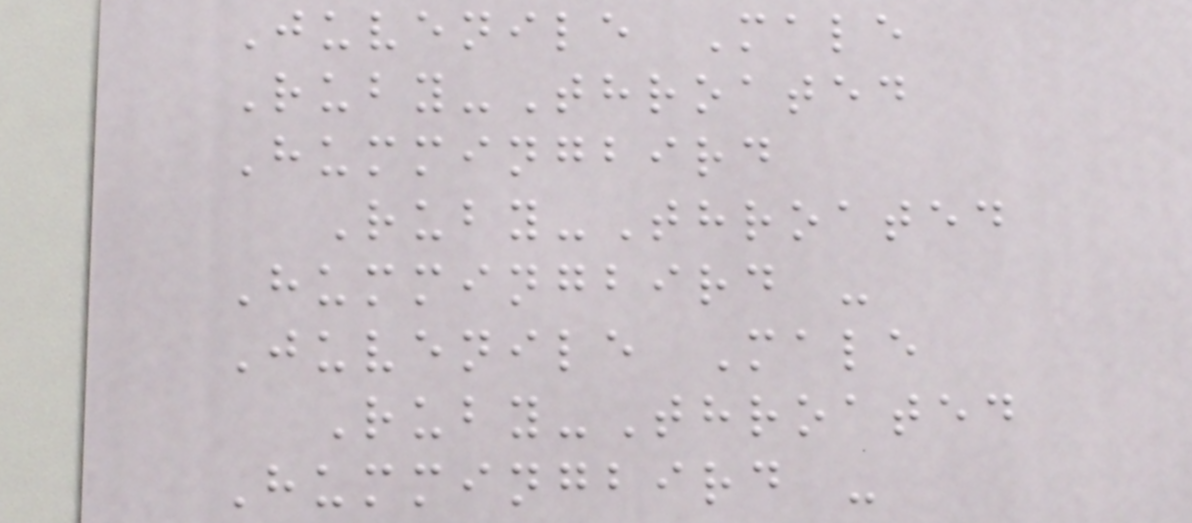Juvenile Male
Ruby-Throated
Hummingbird
Ruby-Throated
Hummingbird -
Juvenile Male
Ruby-Throated
Hummingbird -
